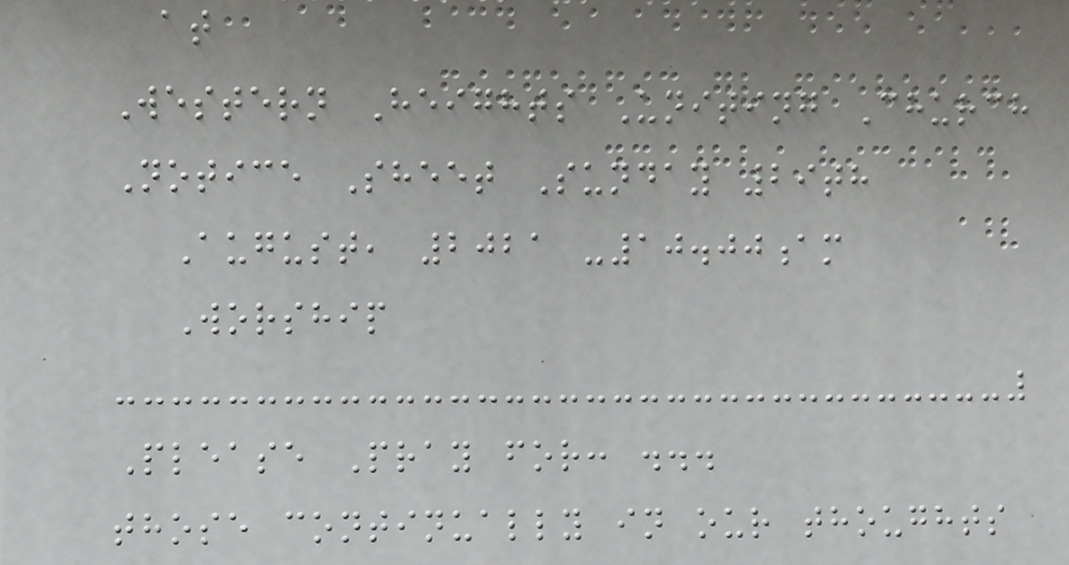at
Western Heights Uniting Church
Notice Sheet Sunday 29th
August, 2021 -10.00am
Worship
Please Pray for: ...
those continually in our thoughts
